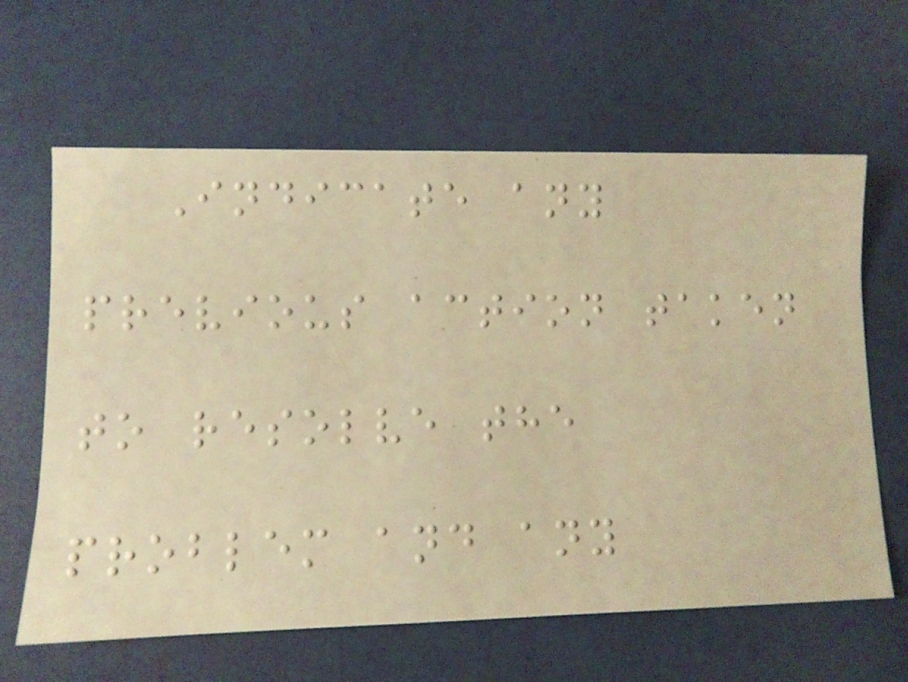Indicate any
previous action taken
to resolve the
problem and any
